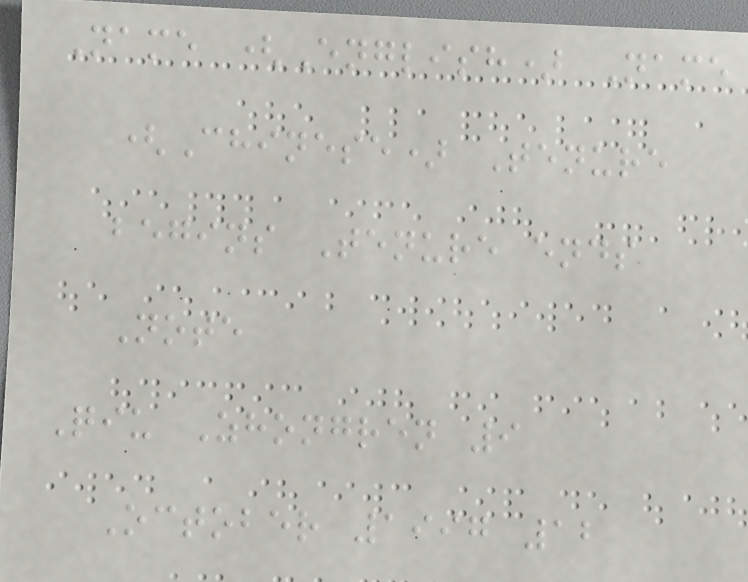Name (English) Name
(Chinese) Tenure
begins Tenure ends
Note
Qiu Zhongren 9
October 1997 12
